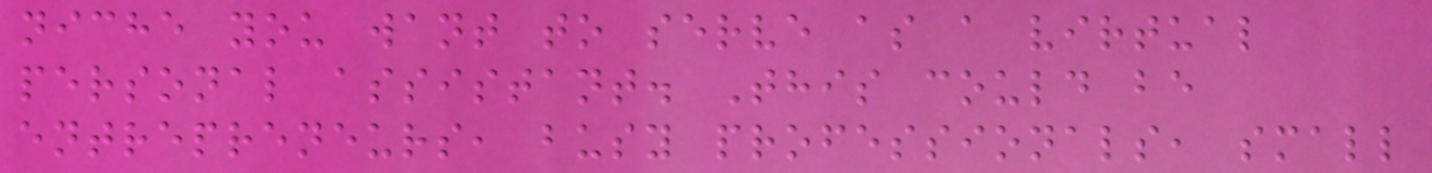niche you want to serve as a virtual
personal assistant. This could be
entrepreneurs, busy professionals, small
